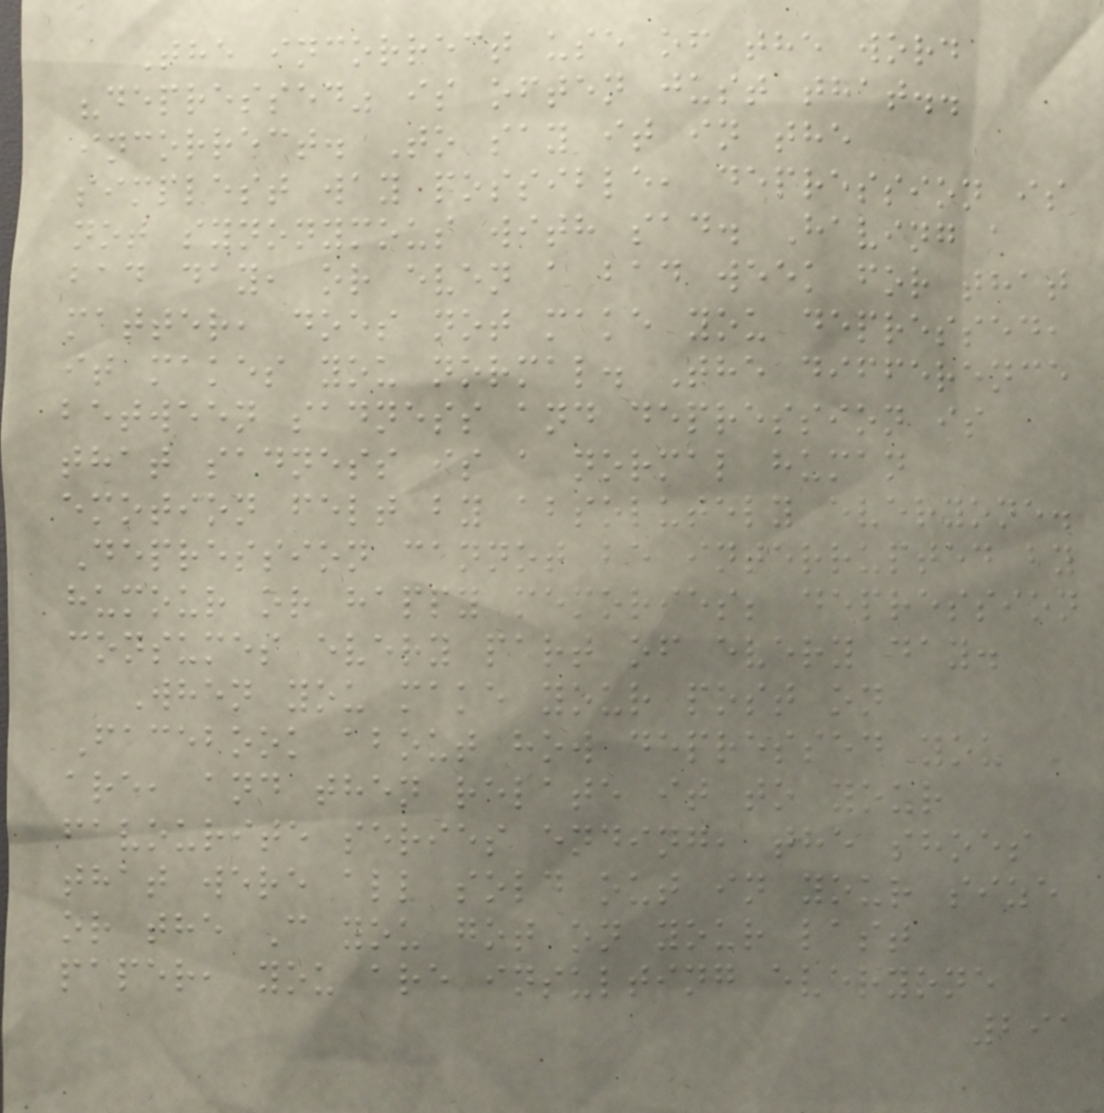The incorrect use of the word
"depressed" is often just that..
incorrect. To say it in the
simplest way possible, depression is
not synonymous with sad. Having a
bad day, or even a bad week for that
matter, does not make you depressed,
it makes you normal. The difference
between sadness and depression is
that sadness is a normal human
emotion felt by absolutely everyone.
Depression cannot be interrupted by
humour or happy memories; depression
consumes every part of every day.
When you make your post on
Facebook about how depressed you
are, and then relate it to your
favourite series ending, the shoes
that were all sold out in your size
or the C you got on your last
paper, you are insulting everyone
291
